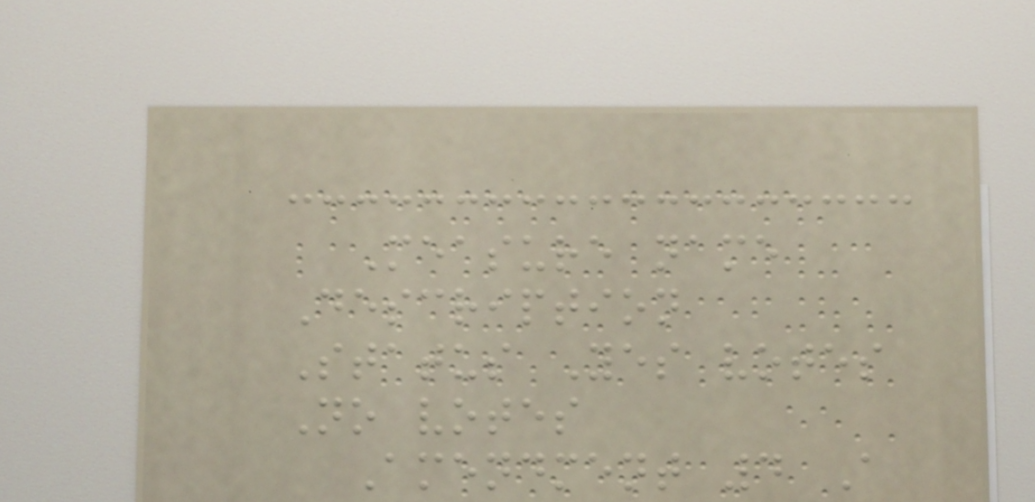Measure name
Description
Status Yes votes
No votes
Amendment 4 A
